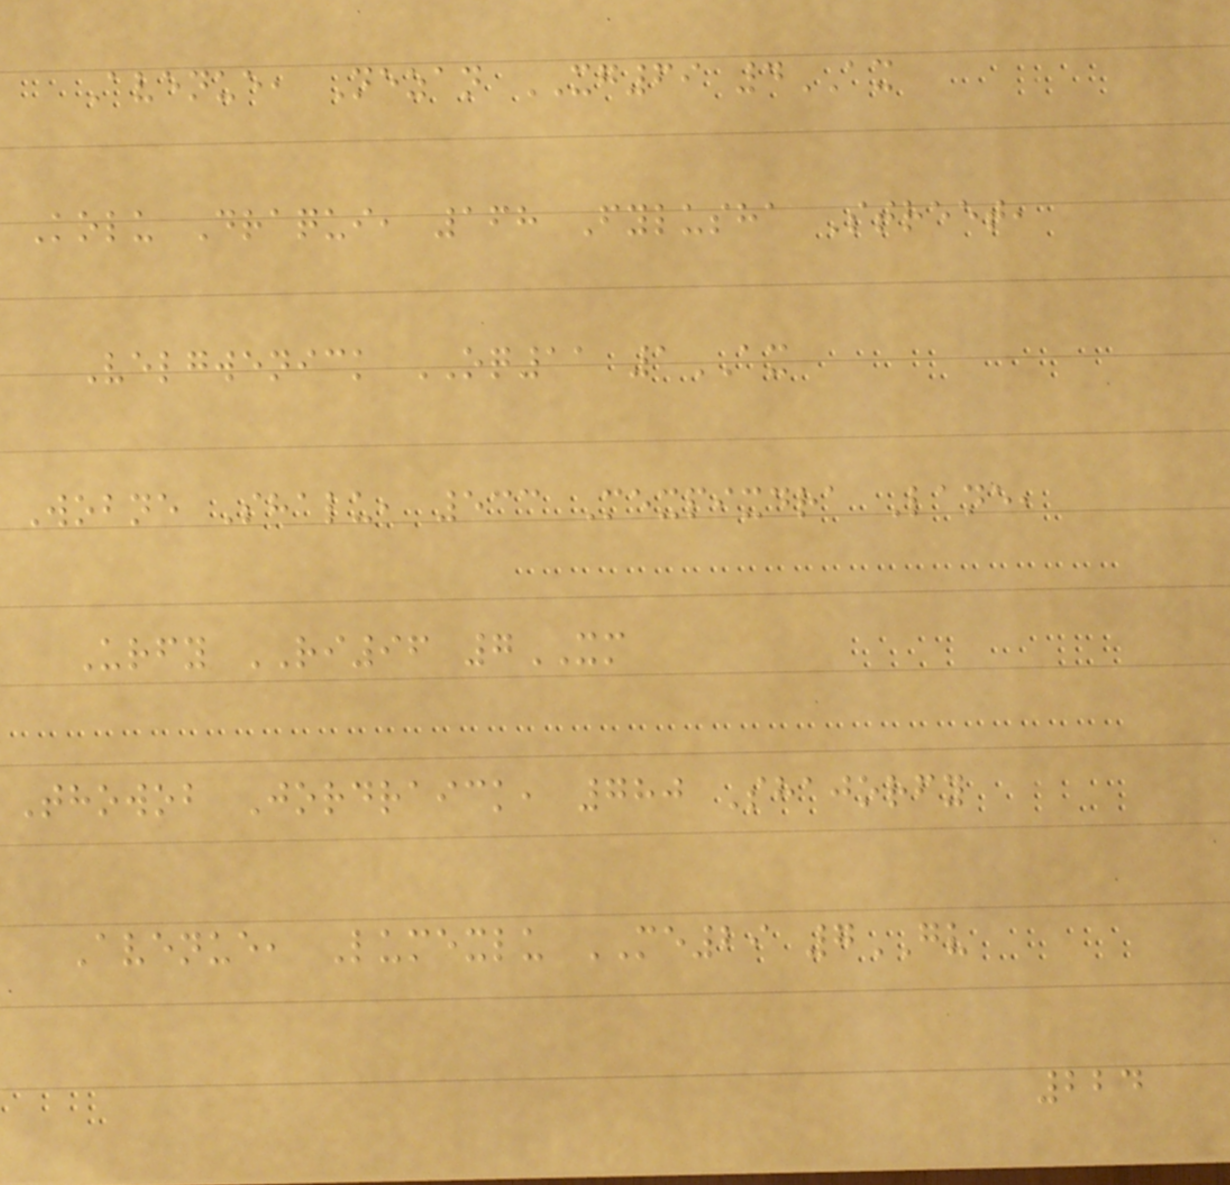Avenue, Nezan XG69 4AX
Kolu Draqui, 168 Fylusha Street,
Velgwenick OQ11 1AX
Wobne Shalu, 533 Mexpixdra Lane,
Urfy RI96 7XM
Thowob Jordraick, 780 Shajorfy
Avenue, Lumexlu ME29 7GV
224
